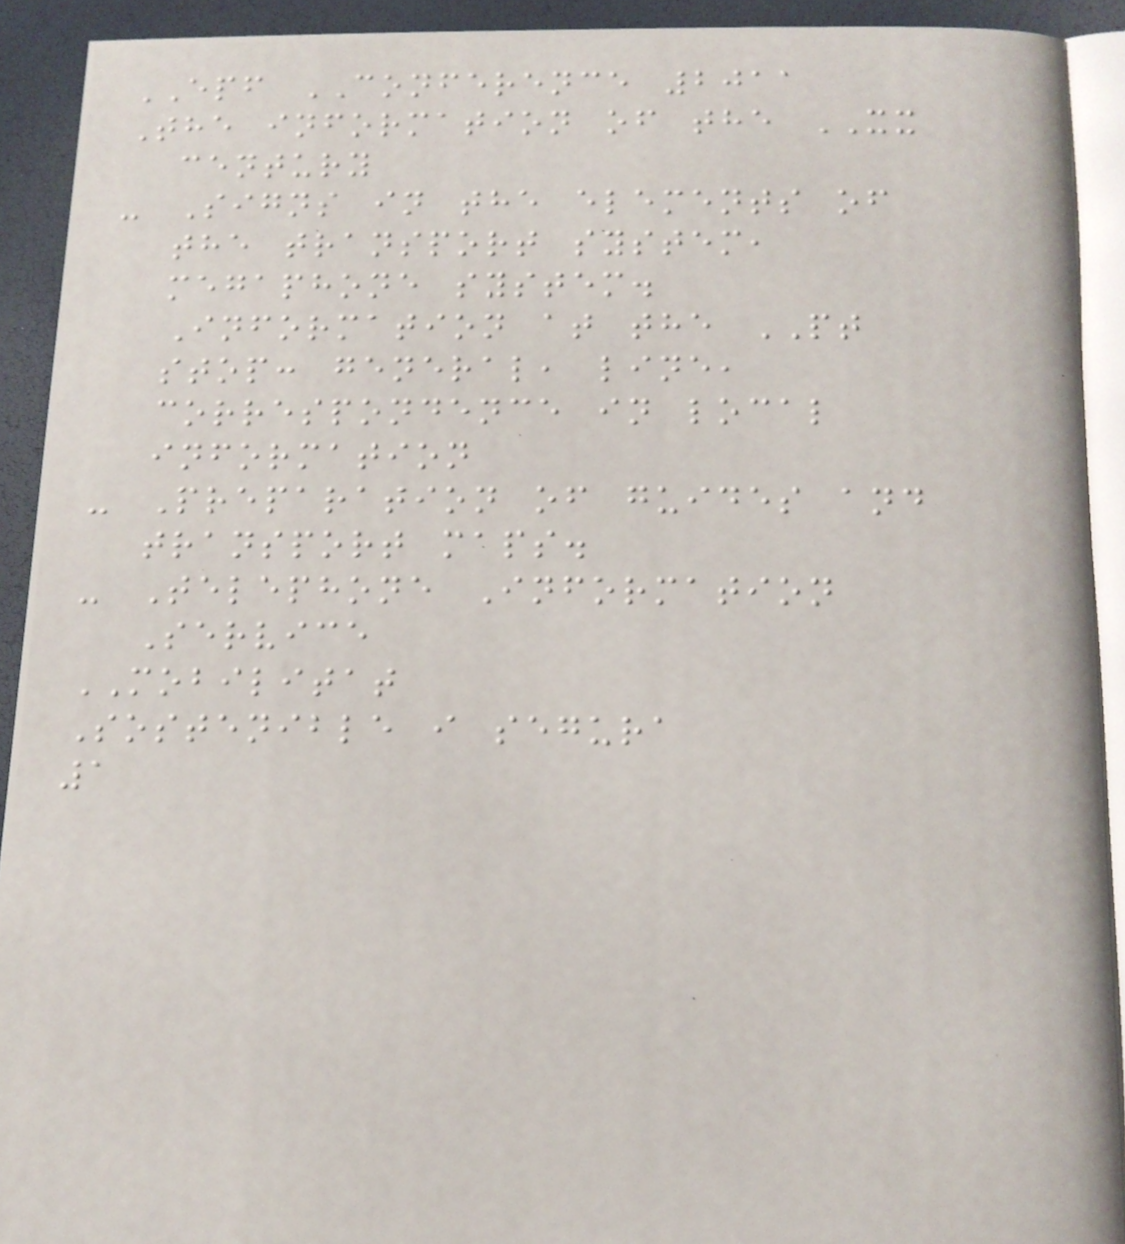EPF CONFERENCE 2011
The information of the XX
century
- Signs in the elements of
the transport system,
megaphone system.
Information at the PT
stop: general, line,
correspondence in local
information
- Preparation of guides and
transport maps.
- Telephone Information
Service
MOBILITAT
Sostenible i segura
1
